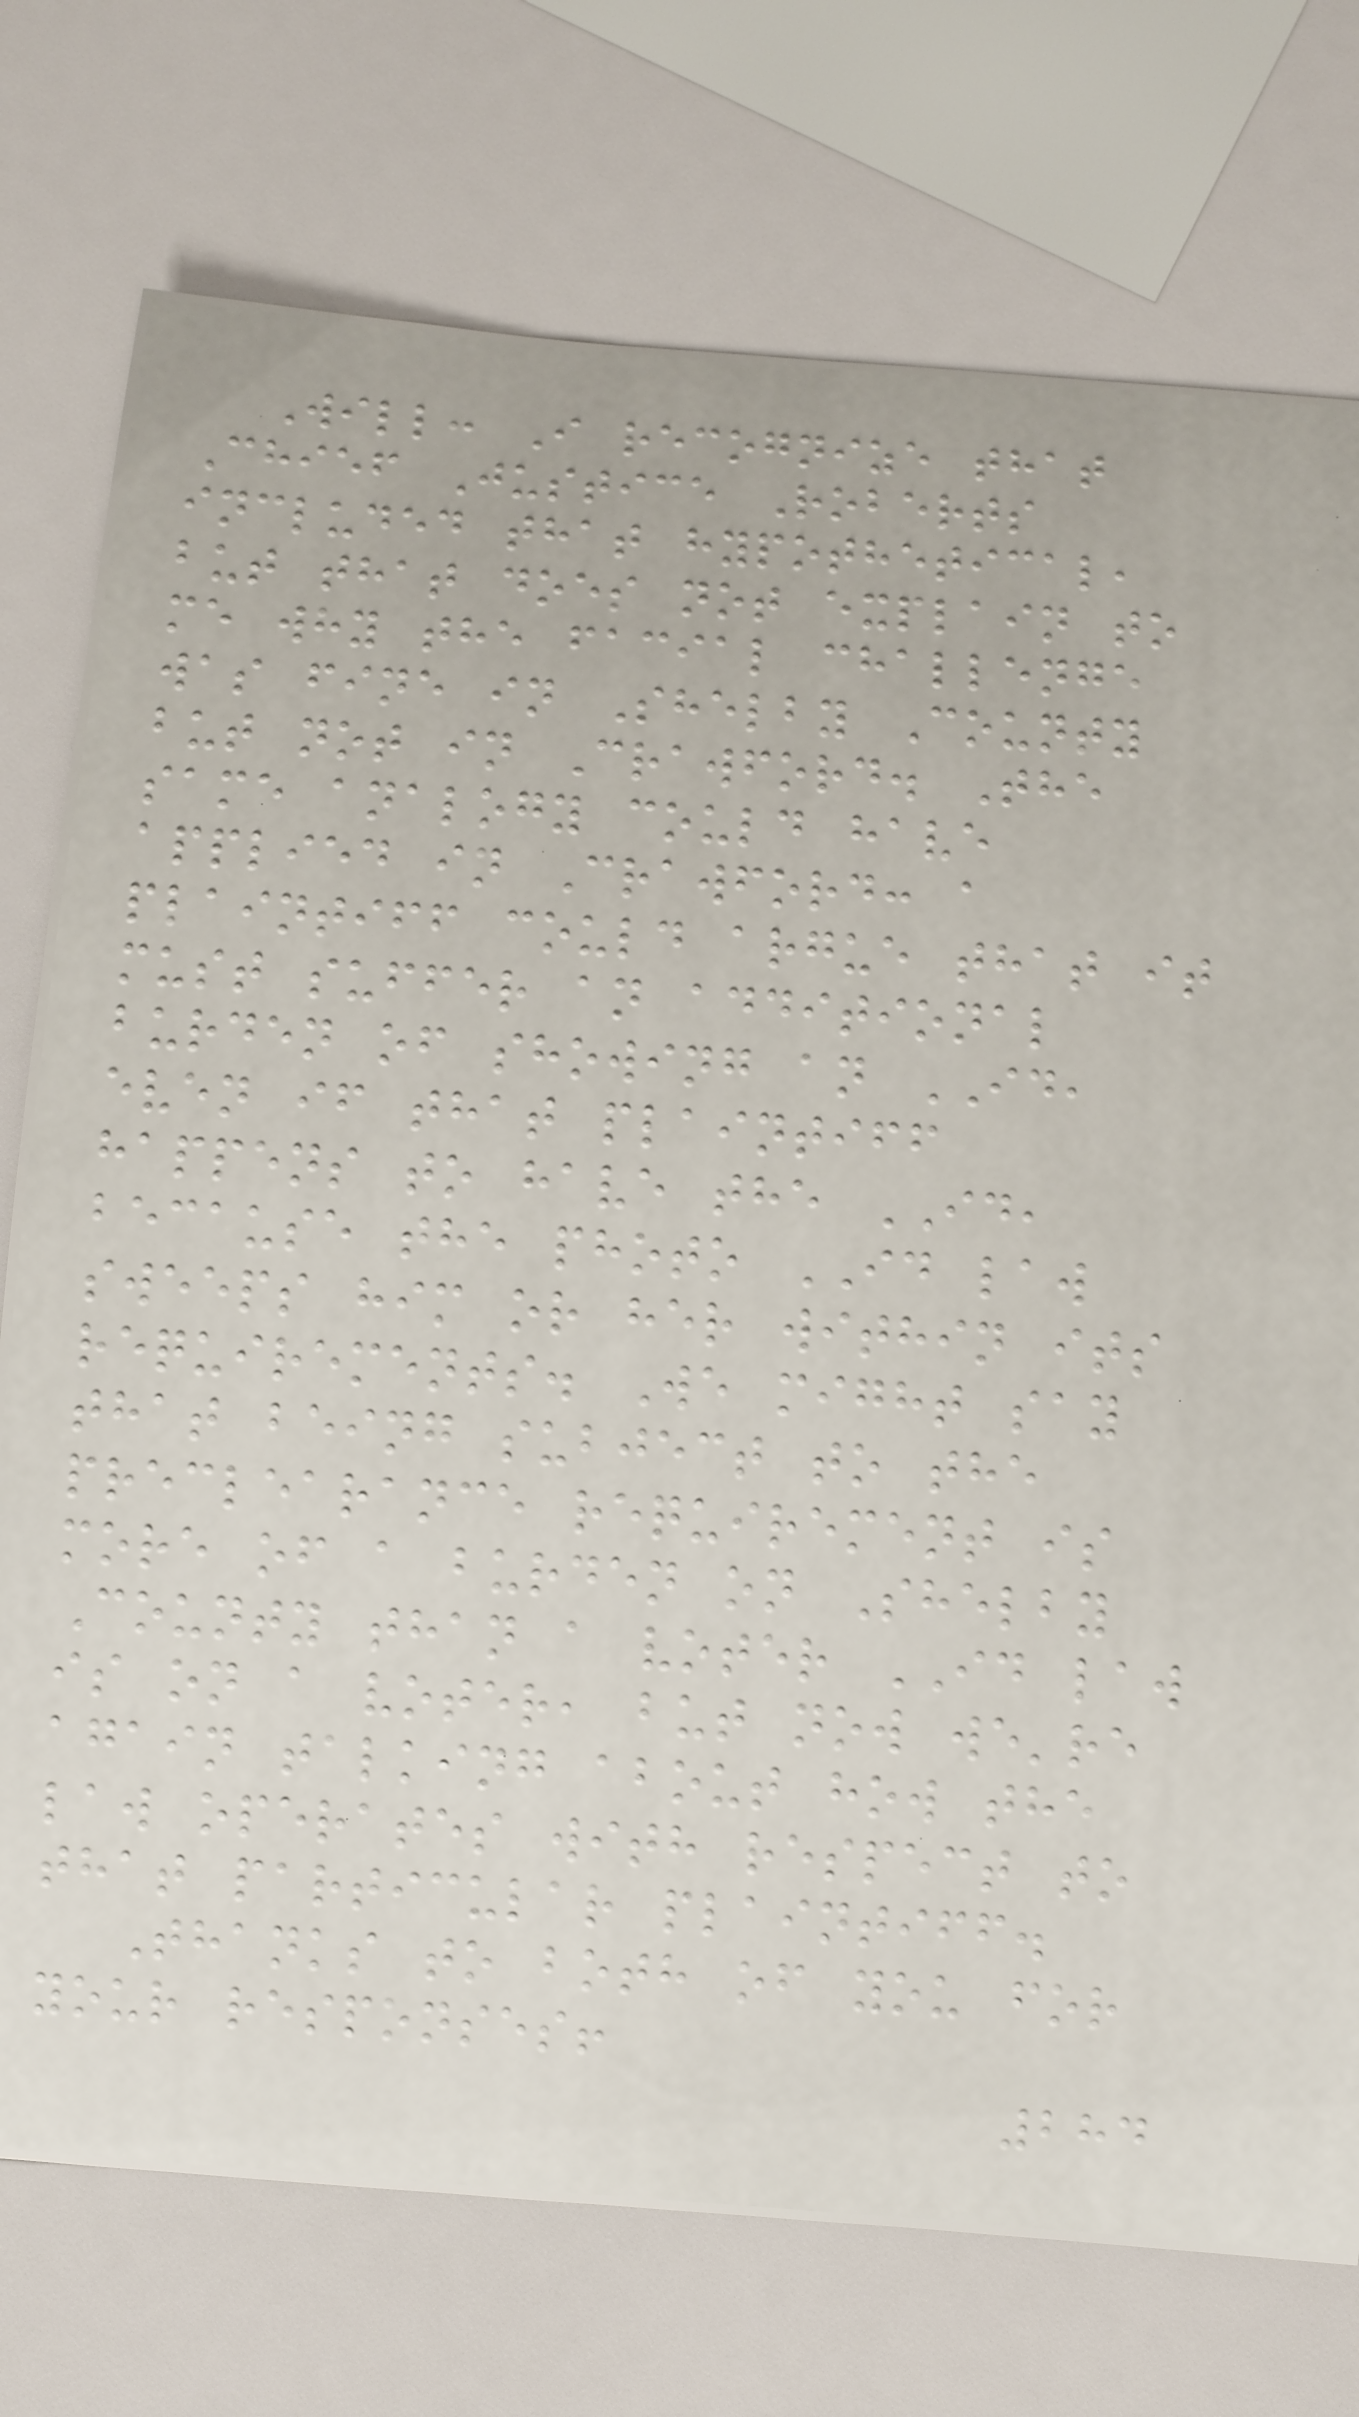Will: I recognize that
Chief Justice Roberts
included that hypothetical,
but that does not explain to
me why the facial challenge
was fine in Shelby County
but not in Crawford. The
same analogy could have
applied in Crawford: a
plaintiff could argue that it
must suffer an additional
burden of showing an ID,
even if that plaintiff
happens to have the ID,
because the photo ID law
sweeps him or her within its
requirements. We might say
that being subject to the
preclearance requirement is
more of a burden on Shelby
County than a voter ID law
is on a voter, but now we're
again talking about how the
law operates with respect to
that particular plaintiff.
Thanks to both of you for
your responses!
284
